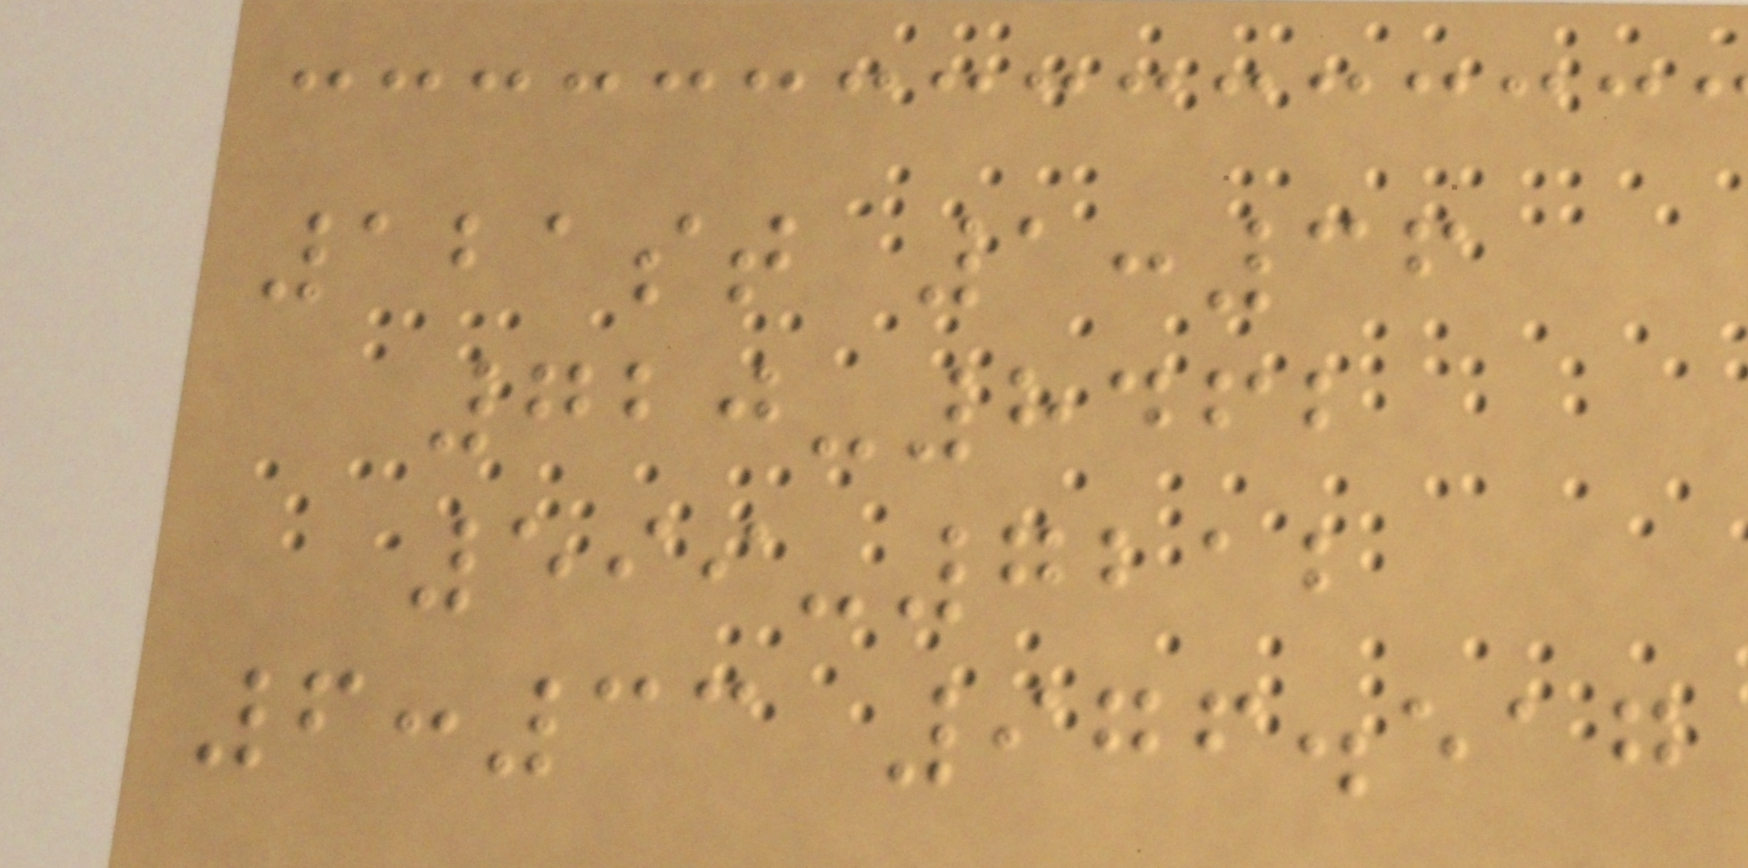121st 1:36
720-8462
599-7212
6:33 976.517
